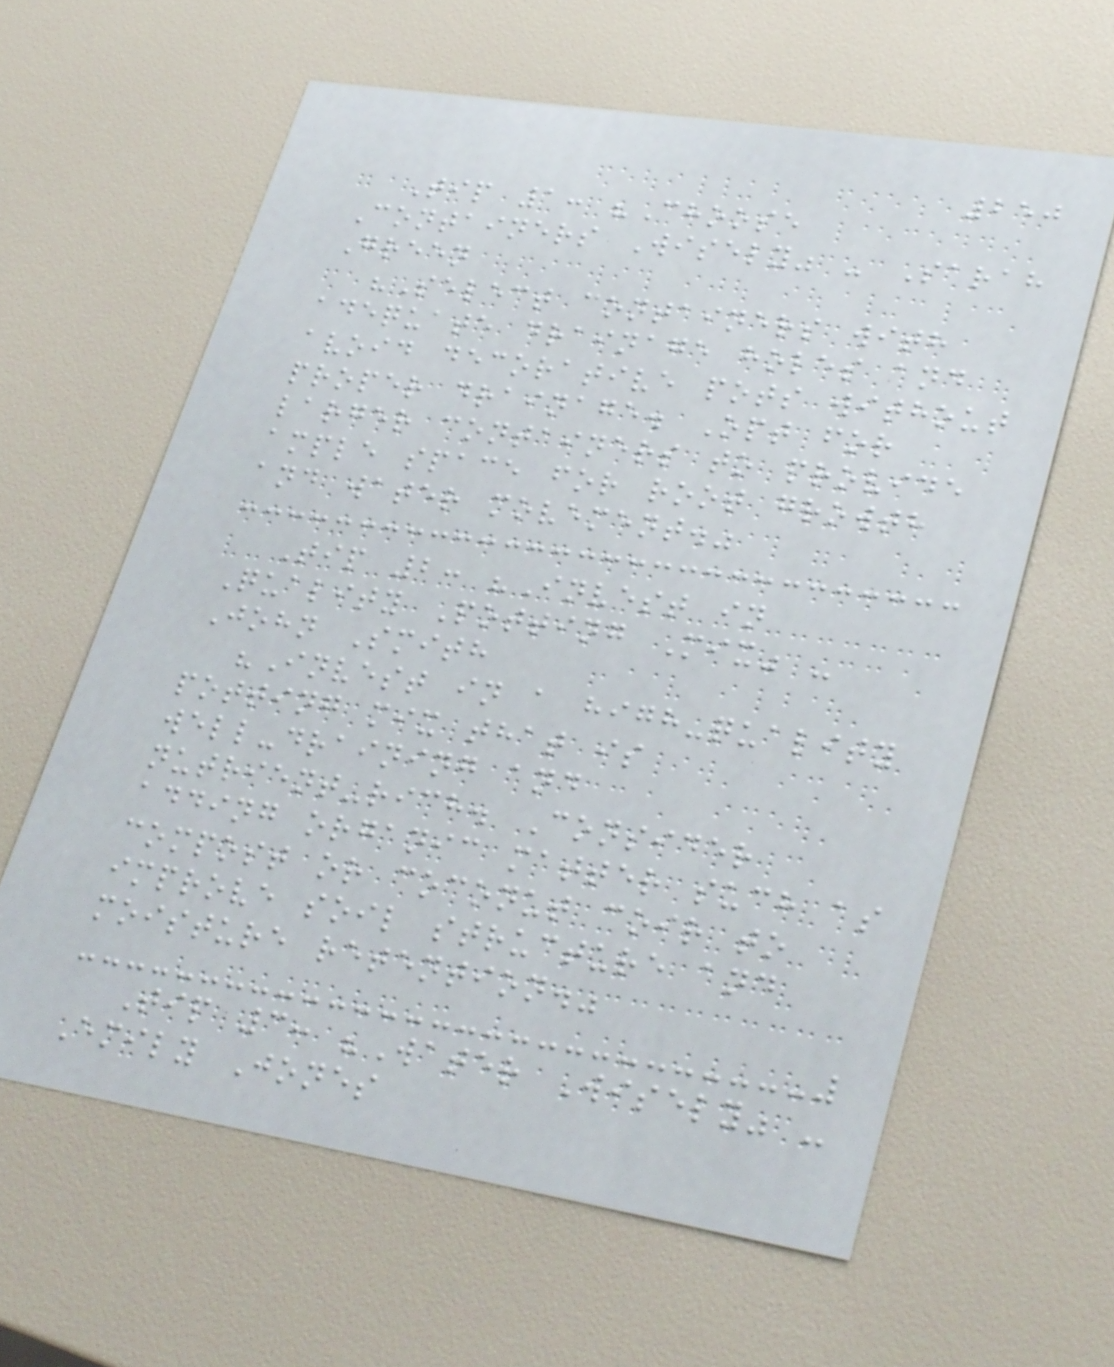250
Tip 1: "Choose
Containers Wisely" - Sarah
Green
"Select containers with
adequate drainage holes and
avoid decorative pots without
proper drainage. Opt for
larger containers to provide
ample space for root growth
and water movement."
Tip 2: "Invest in
Quality Potting Mix" -
John Smith
"Invest in a high-quality
potting mix that is
well-draining and
nutrient-rich. Consider
adding organic matter such as
compost or coconut coir to
improve soil structure and
moisture retention."
Tip 3: "Water Wisely" -
Emily Jones
